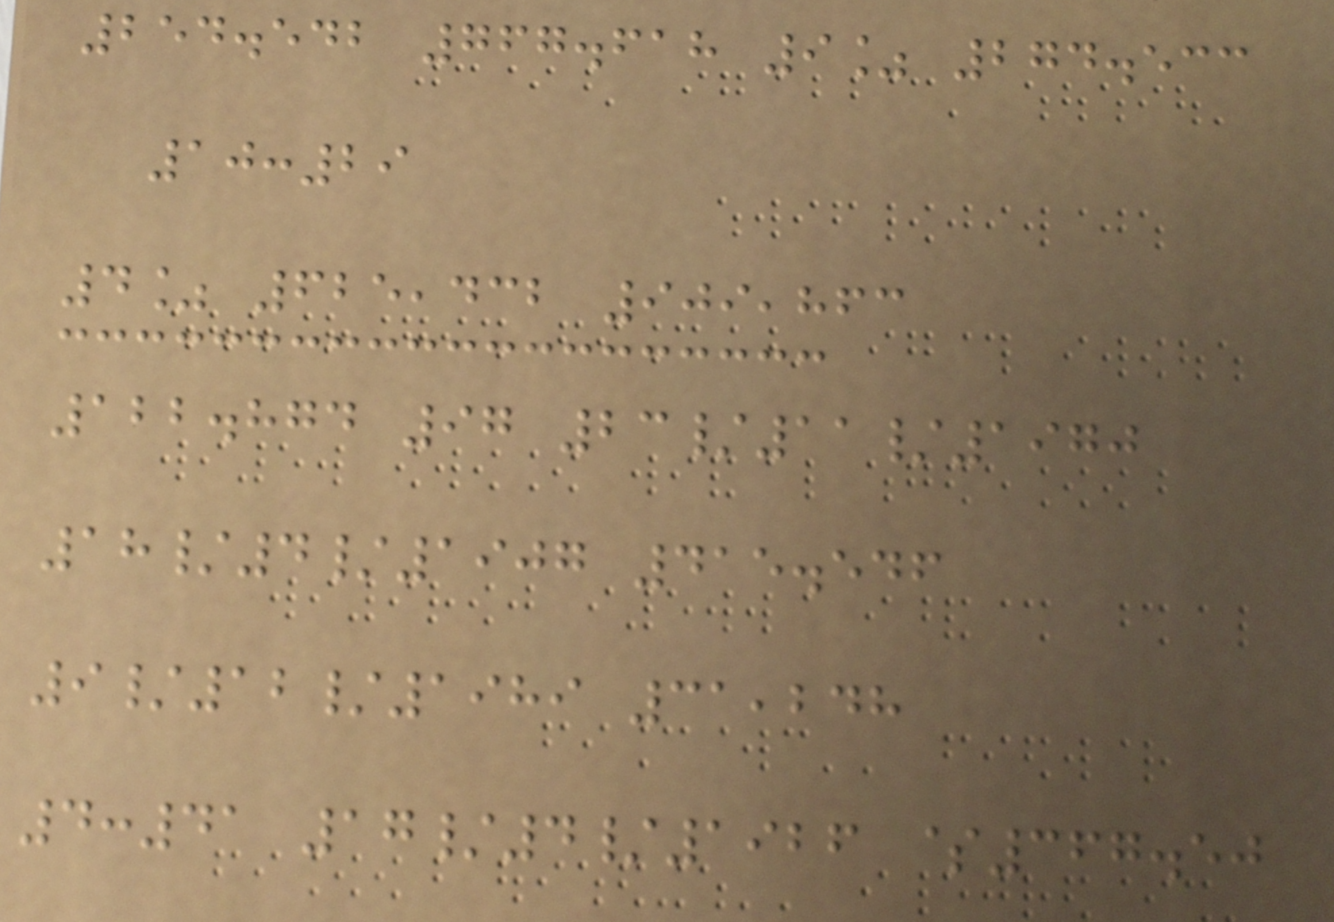254.542 767.618 9% 274.533
10:29
4% 625,432 909,863
122.874 97 23/11/1970
18/4/1907 415.546
9/12/1989 31,248
4:41 17/4/1926 $367.50
